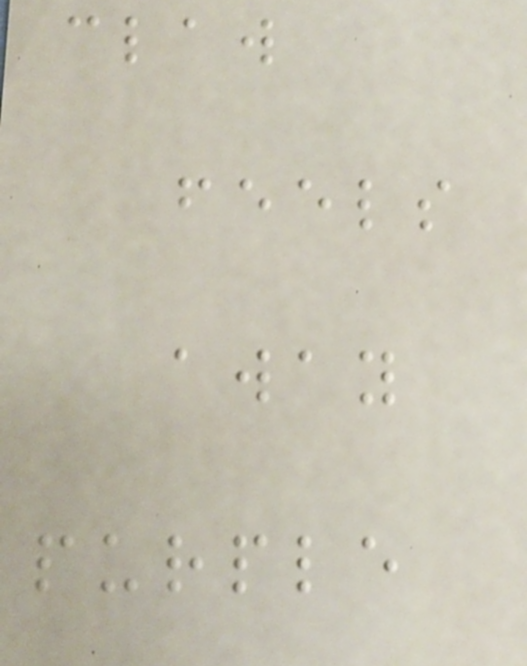claw
feels
away
purple
